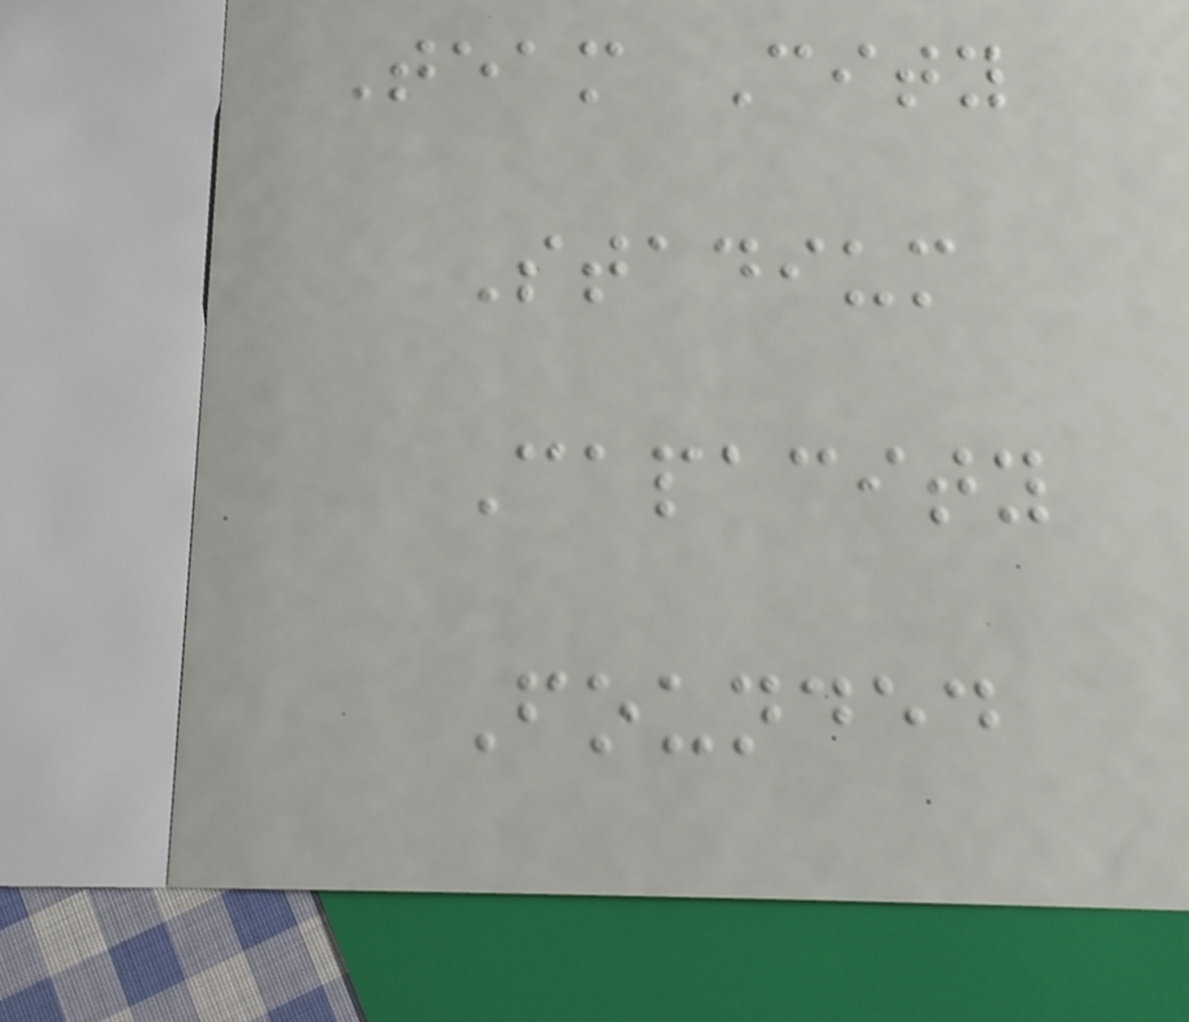Team City
Stadium
Capacity
Founded
